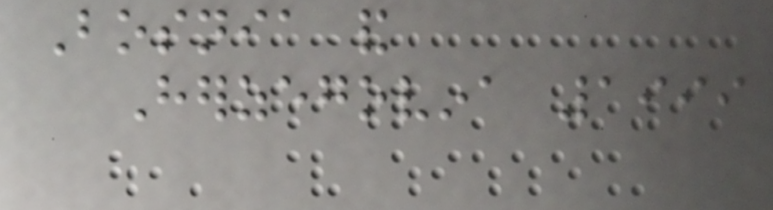Bosnia and
Herzegovina 1999
